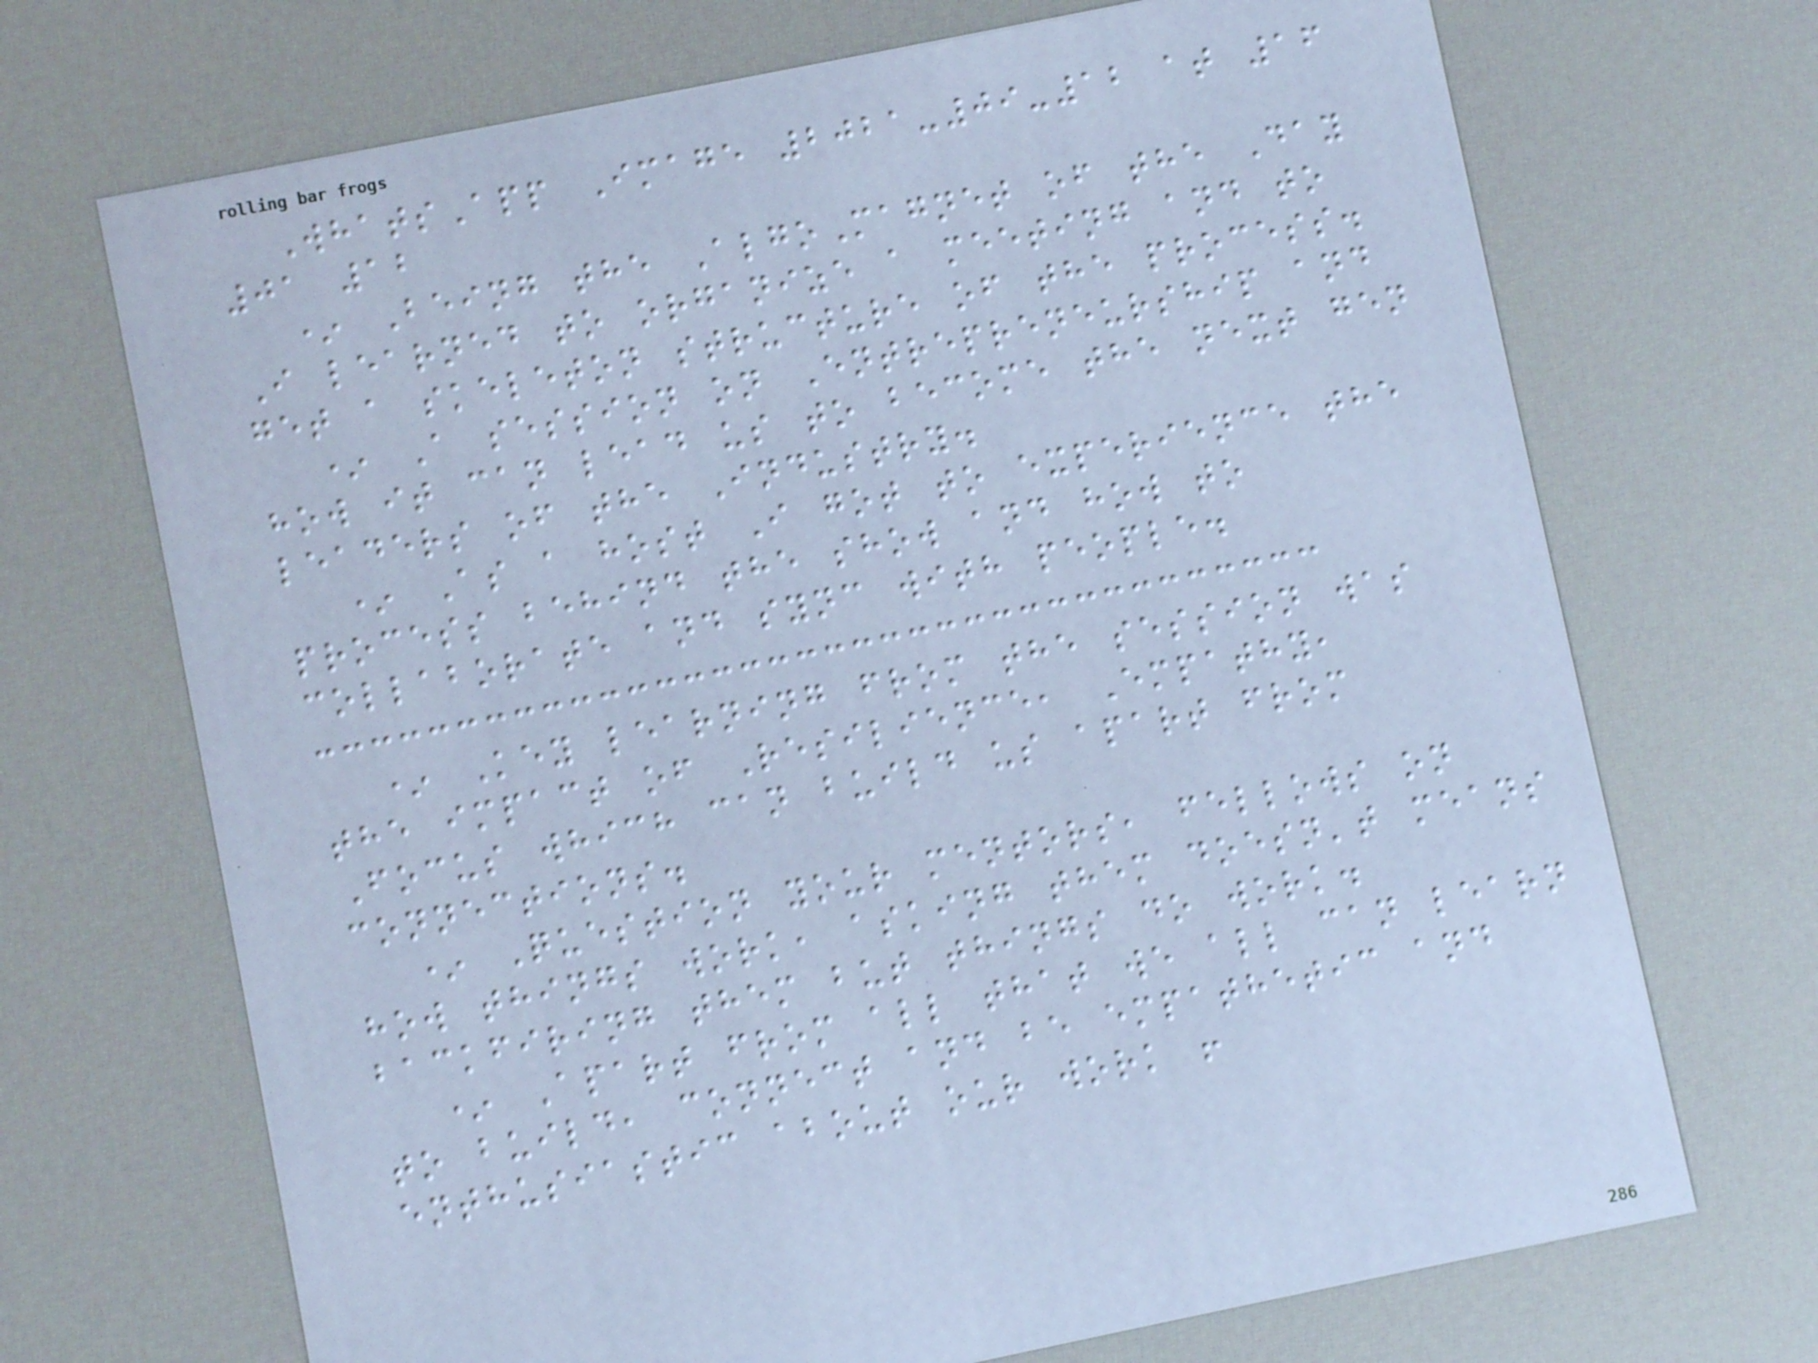WhatsApp Image 2021-09-12 at 16
01 12
* Being the AlgoMagnet of the Day
I learned to organize a meeting and to
get a skeleton structure of the process.
* A session on Entrepreneurship and
how it can lead us to become the next gen
leaders of the Industry.
* As a host I got to experience the
process behind the show and how to
collaborate and sync with people.
* Key learning from the session was
the impact of Resilience, Empathy,
Focus which can build us apart from
connections.
* Question your mentors, fellows on
how things work, asking them doesn't means
backfiring them but things do work.
* Apart from all that we all can learn
to build, connect and be empathetic and
enthusiastic about our work !
